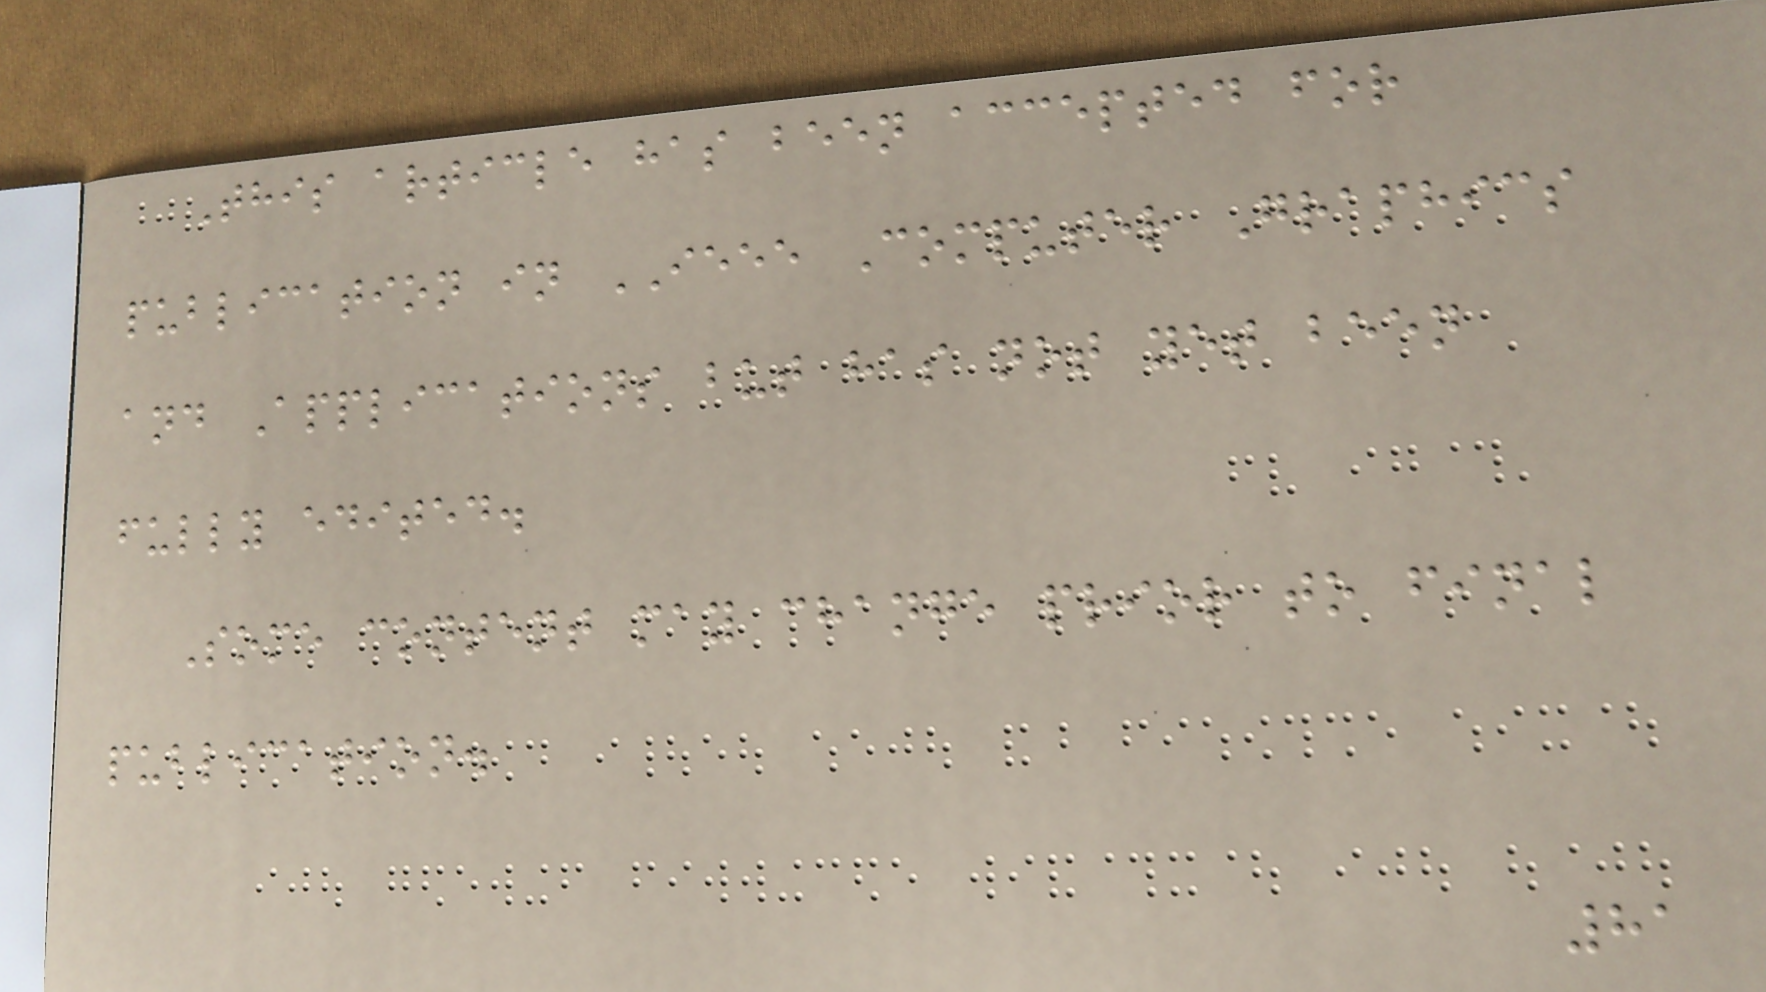This article has been accepted for
publication in IEEE Computer Graphics
and Applications but has not yet been
fully edited.
Some content may change prior to final
publication.
81
